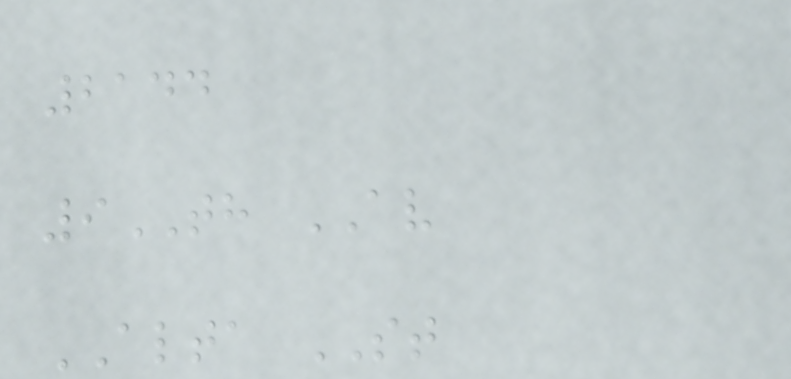2144
9TH AV
ALTA ST
